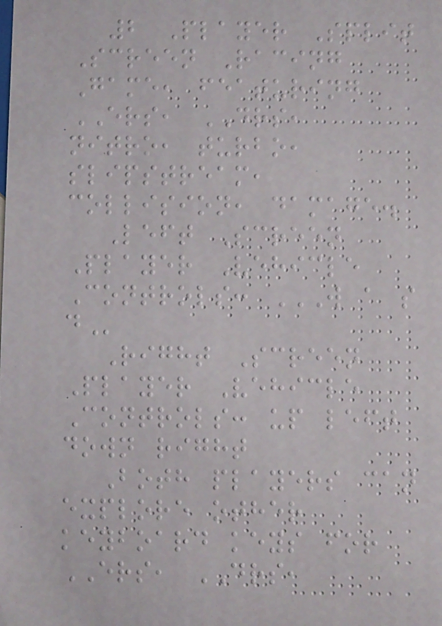2 Player Split
Screen Racing
Game, featuring
ERS, DRS,
nitro, turbo,
slipstream,
collision, damage.
Left Screen
Player Vehicle
Controls: W A S
D
Right Screen
Player Vehicle
Controls: up left
down right
Both players can
explore other
keyboard keys for
ERS, DRS,
